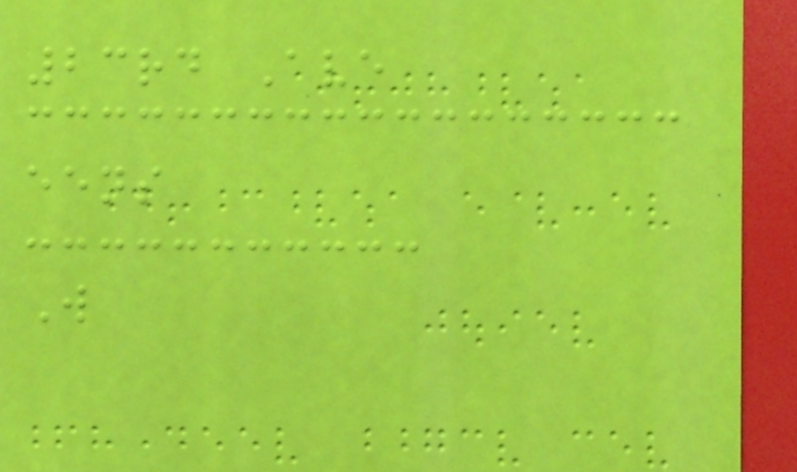23rd Ave
eens
W
